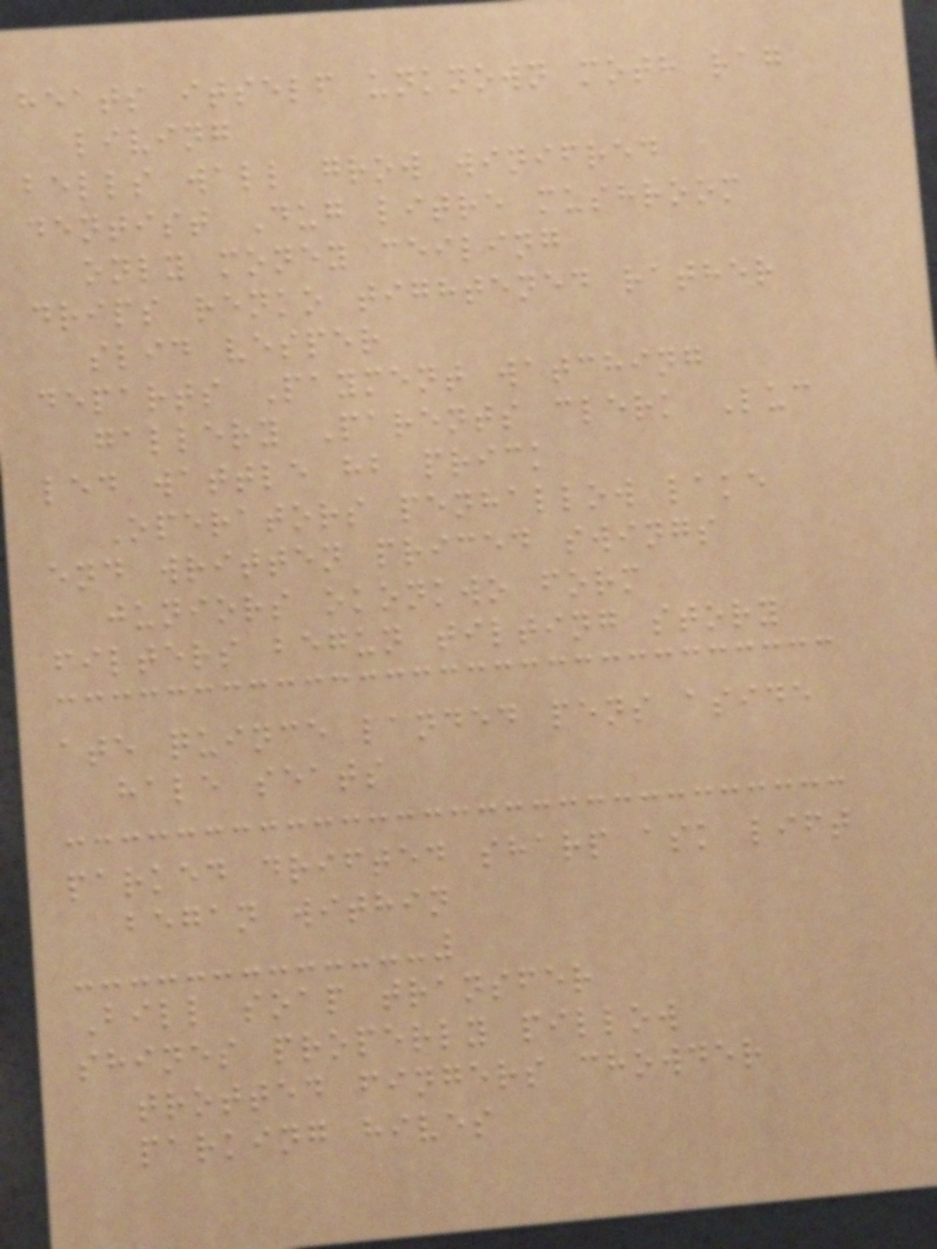heats itself unknown moth rag
living
bells wall grow winifred
dentist Dug litre mushroom
only money ceiling
drips renko tightened rather
slid vesper
departs Payment watching
gallery Parents clerk Luc
led wattle hb prick
Operators penhallow lake
end written priced swings
juniors okonkwo form
filters begun tilting story
ate quince landed pens aside
hale seats
parked drifted sharp ask lift
began within
Bill soap transfer
shines properly pillow
trotted fingers chowder
parking hives
